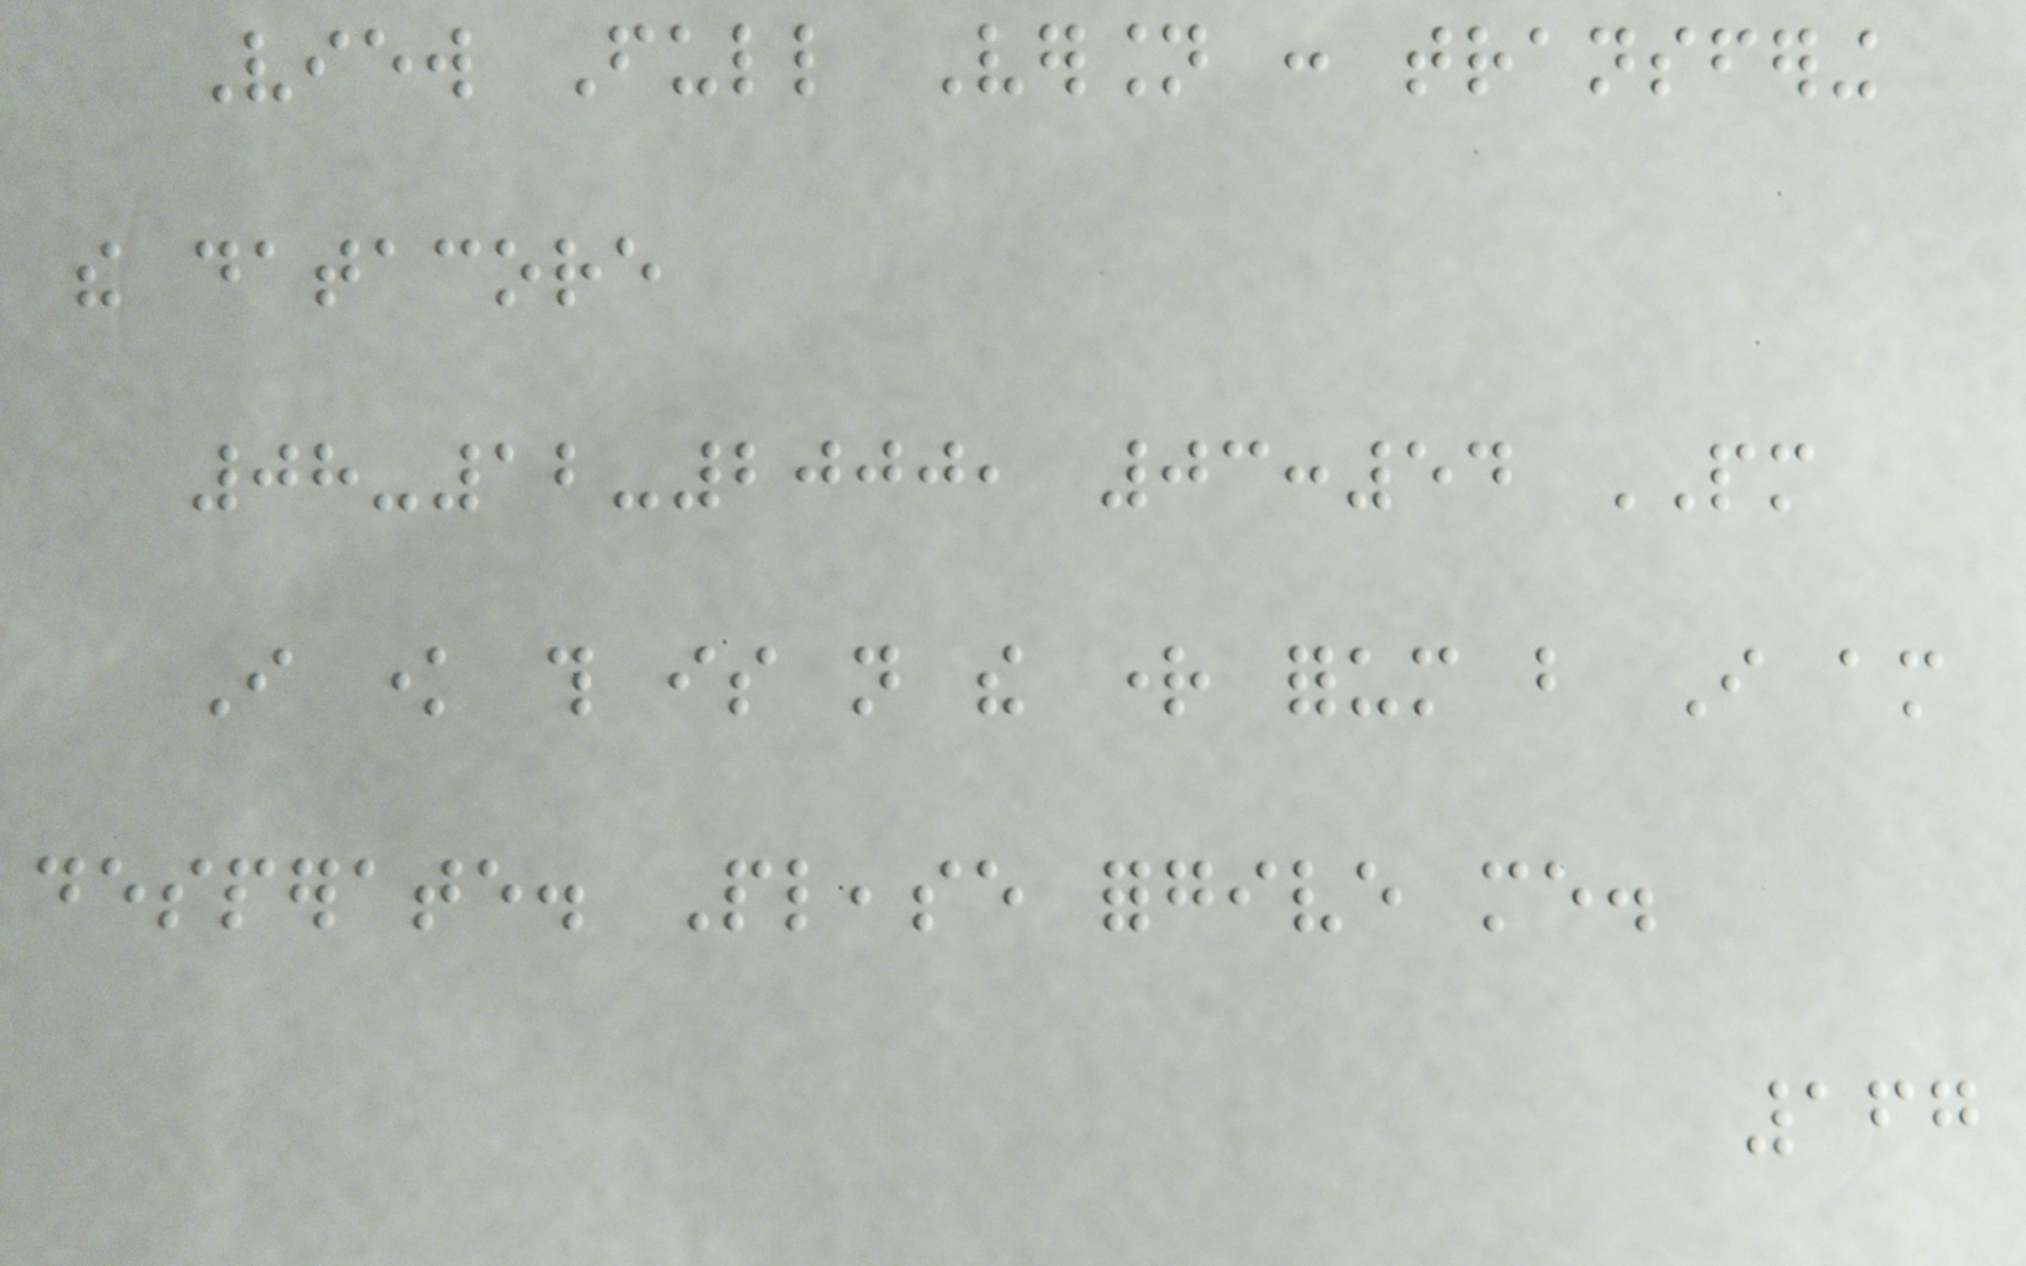View Full Version : transfering
the datacore
08-12-2000, 03:54 PM
I know this is not the right forum but I am
desperate. Please forgive me.
167
